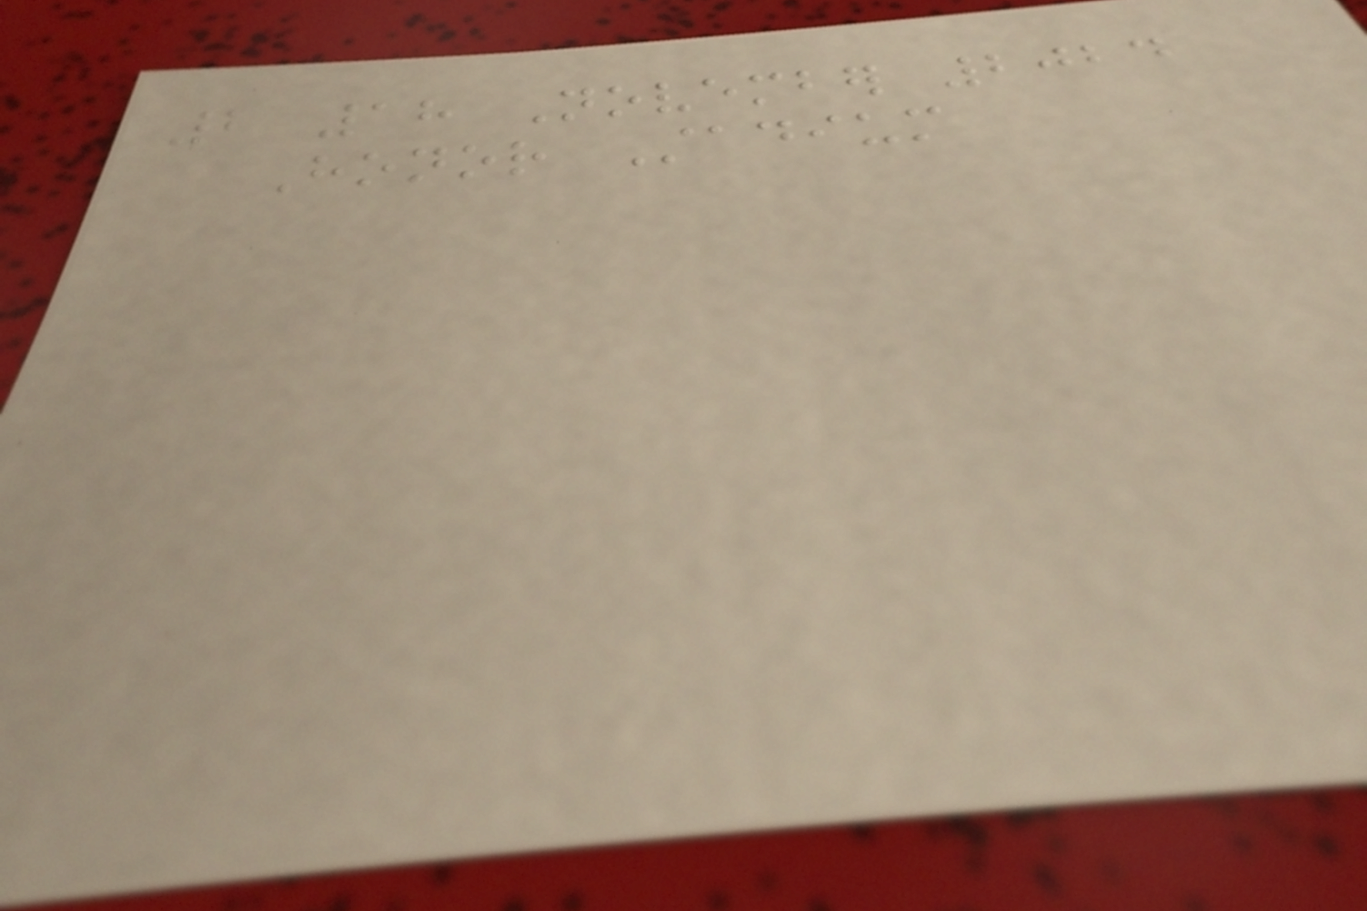2 18 November 2024
Honor Stadium
